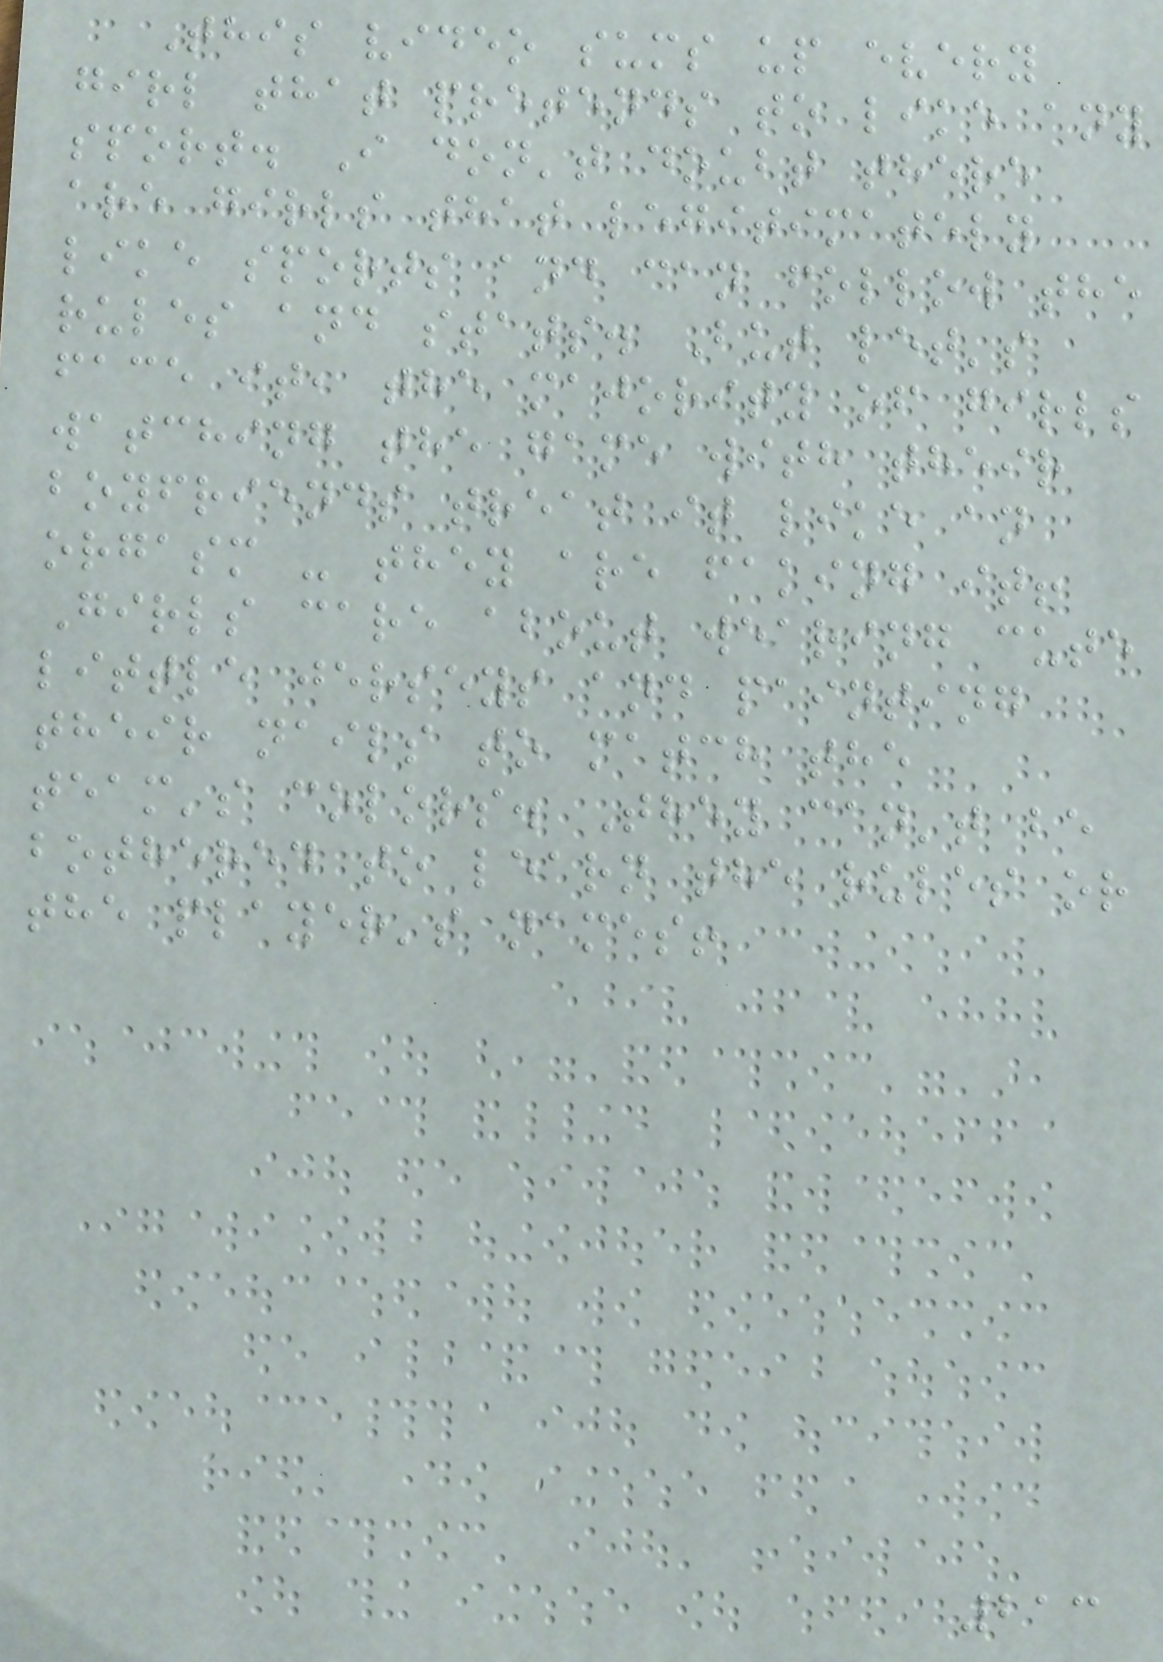This video sums up every
girl that pretends to like any
sport. I don't doubt there
are girls that legitimately
like sports and can follow the
rules and stats. But let's
face it, the majority of girls
watching the game with their
boyfriends treat it like an
orgasm - they are faking it!
Girls care about wearing cute
little jerseys and painting
their nails to match the
team's colors. They can't be
bothered to learn the rules or
the player's names!
213
